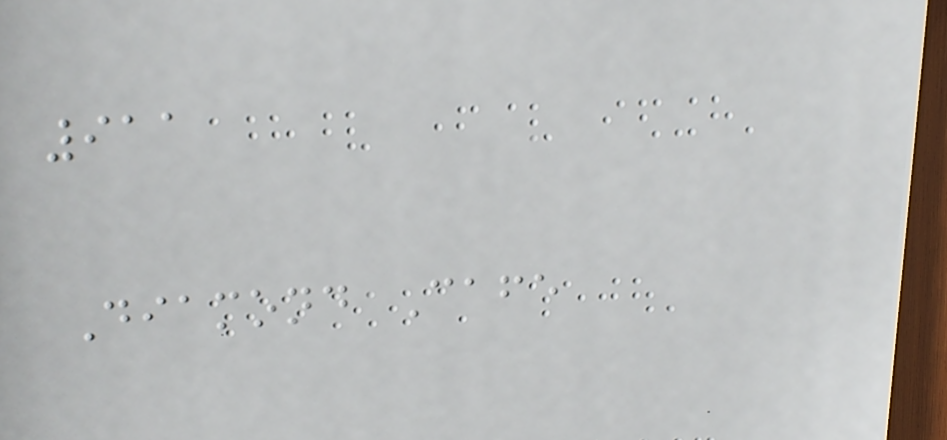911
Diamond Cafe
